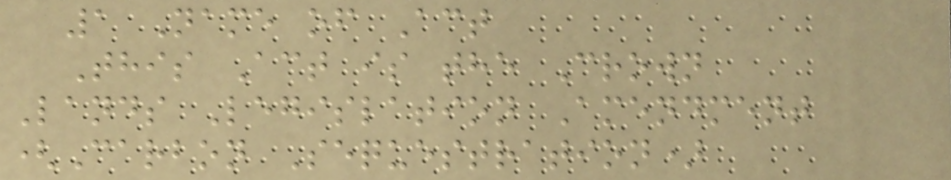1 Name of Act
This Act is the Crown
Lands Legislation Amendment
(Carbon Sequestration)
